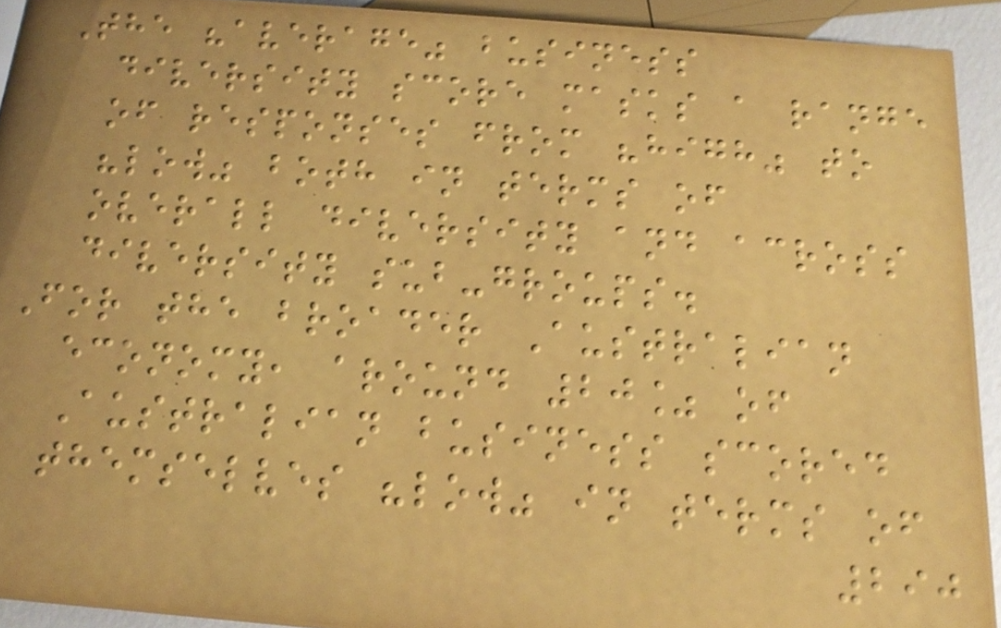The "average" business
diversity score masks a range
of responses from "high" to
"low" both in terms of
overall diversity and across
diversity sub-groups.
For the broader Australian
economy, around 20% of
Australian business scored
themselves "low" in terms of
290
